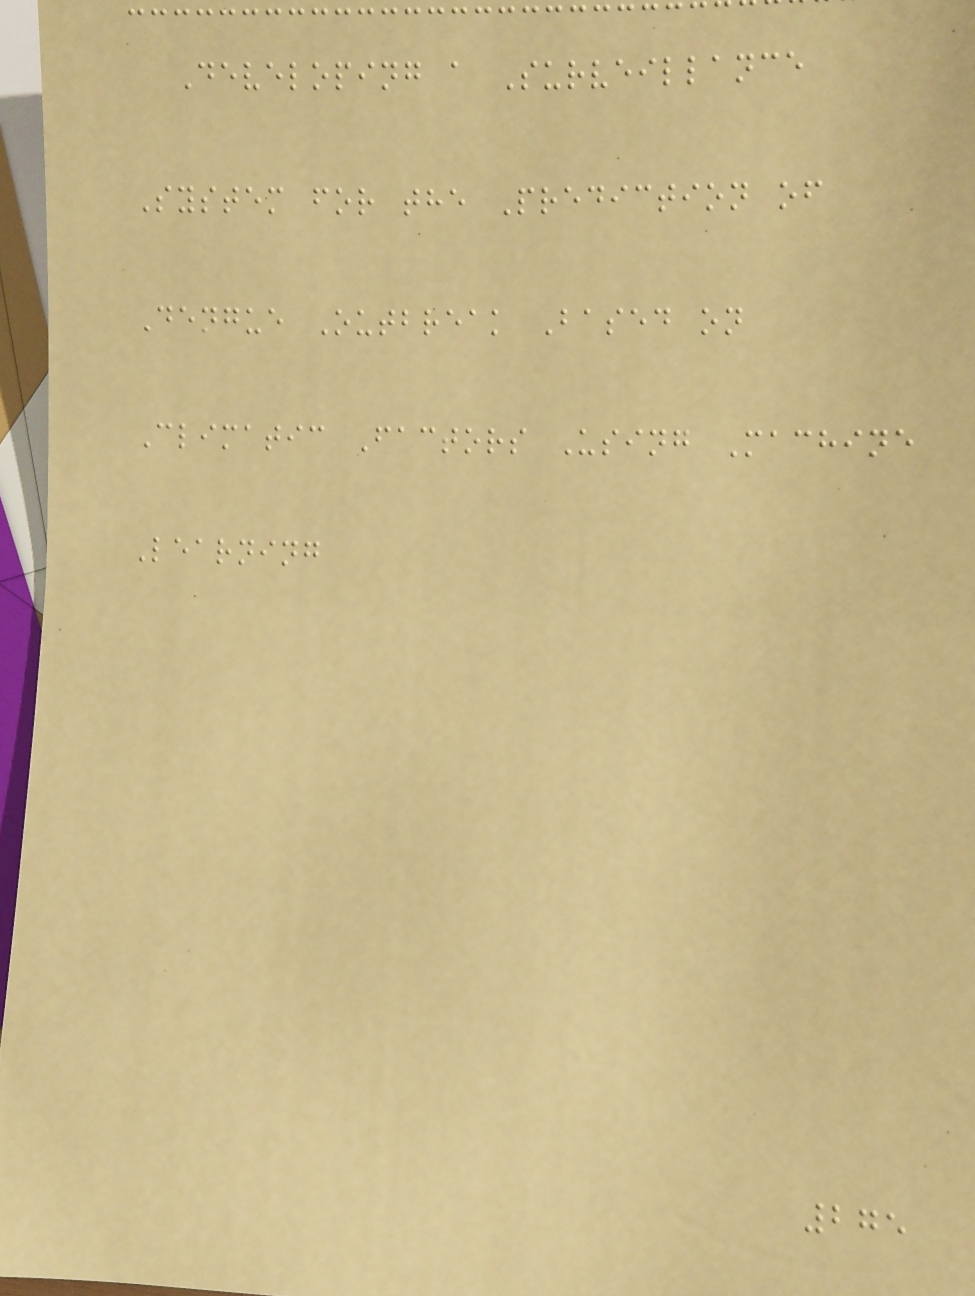Developing a Surveillance
System for the Prediction of
Dengue Outbreak Based on
Climatic Factors Using Machine
Learning
275
